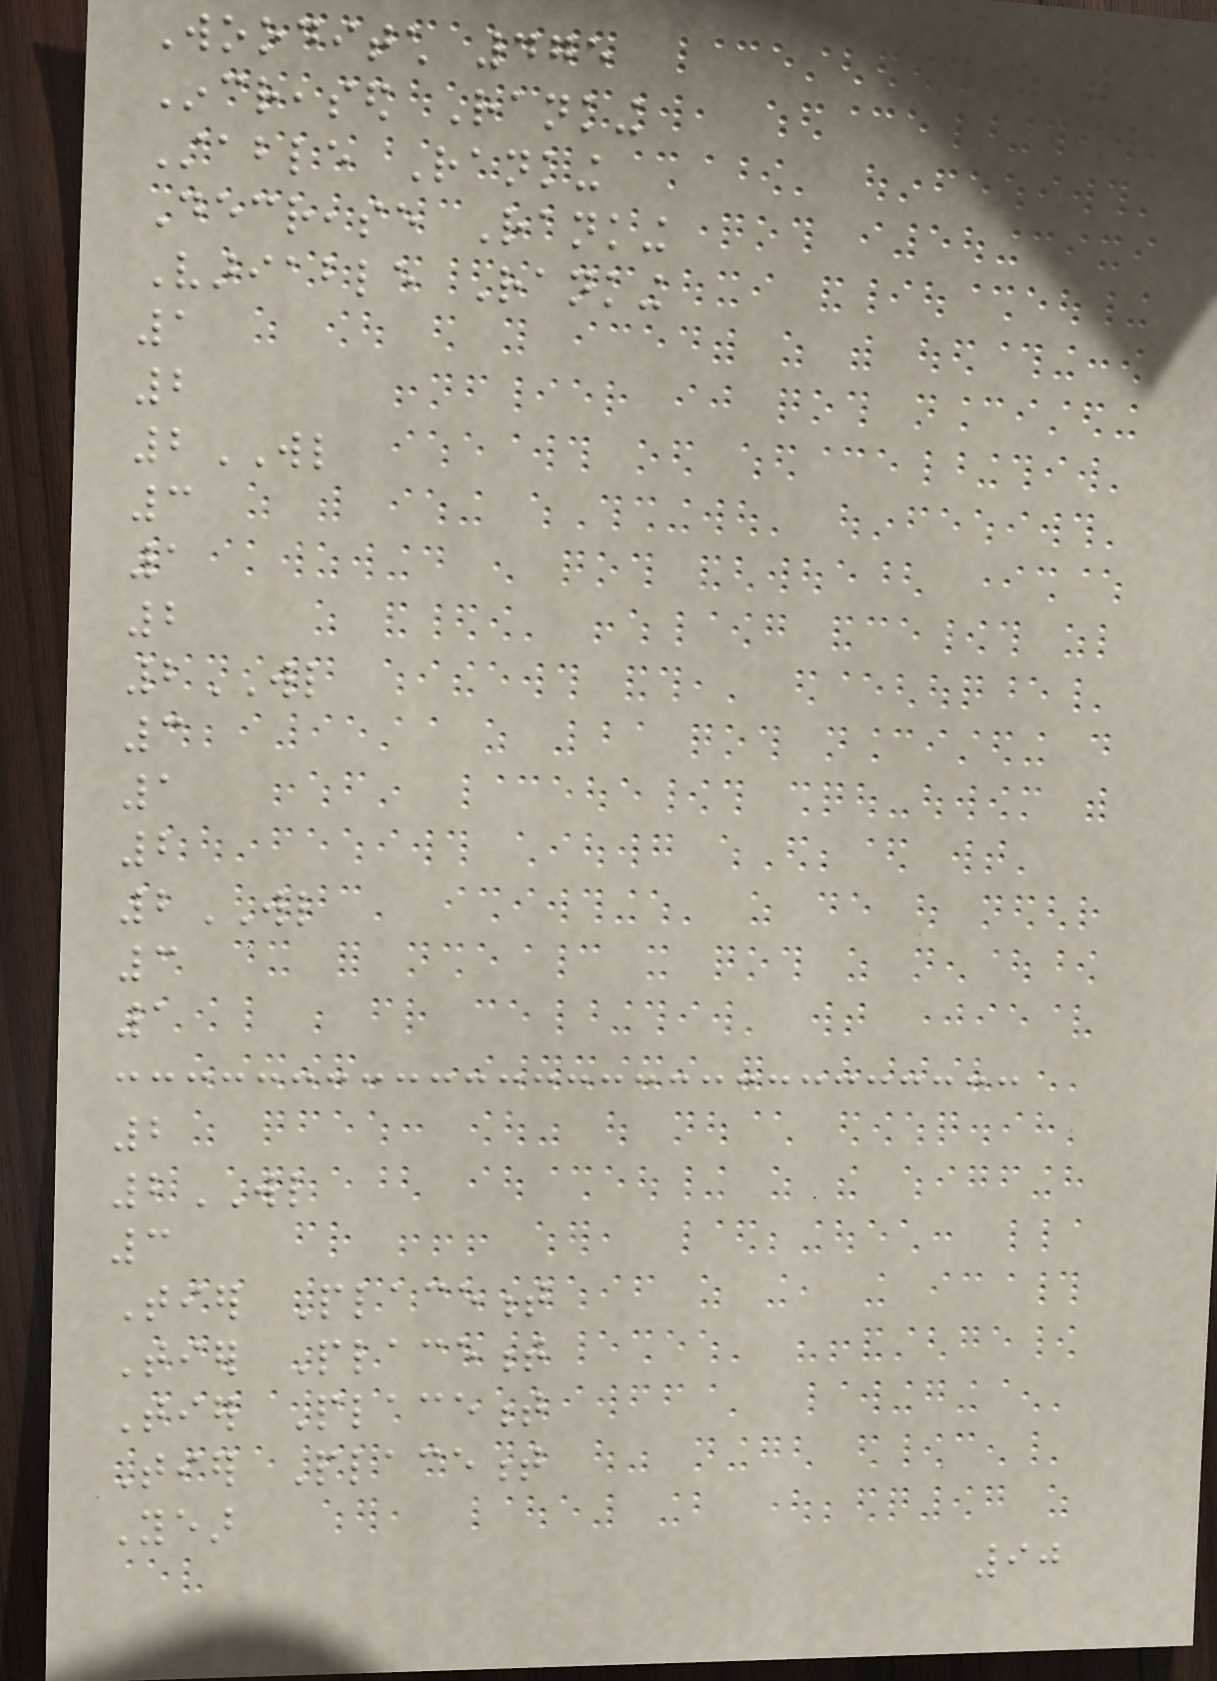Wooditch 475
Increased Ranking
Stable Ranking
Decrease Ranking
Variable Ranking
1
2
2WL
3
1
2
2WL
3
1
2
2WL
3
1
2
2WL
3
Tier Placement
Tier Placement
Tier Placement
Tier Placement
Year
90
